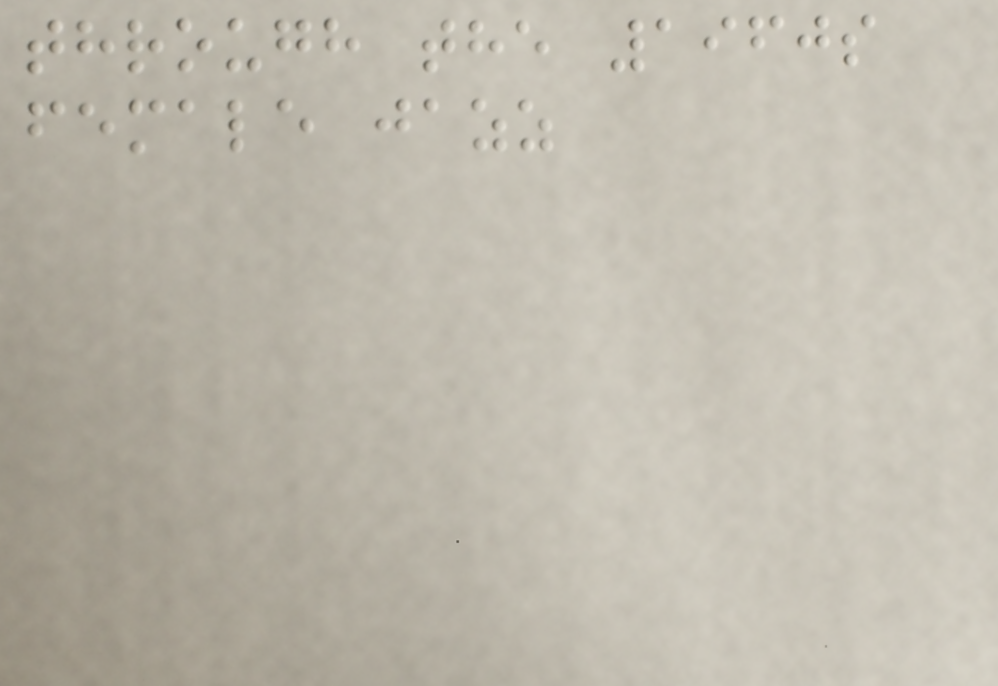through the 1960s
female jazz
